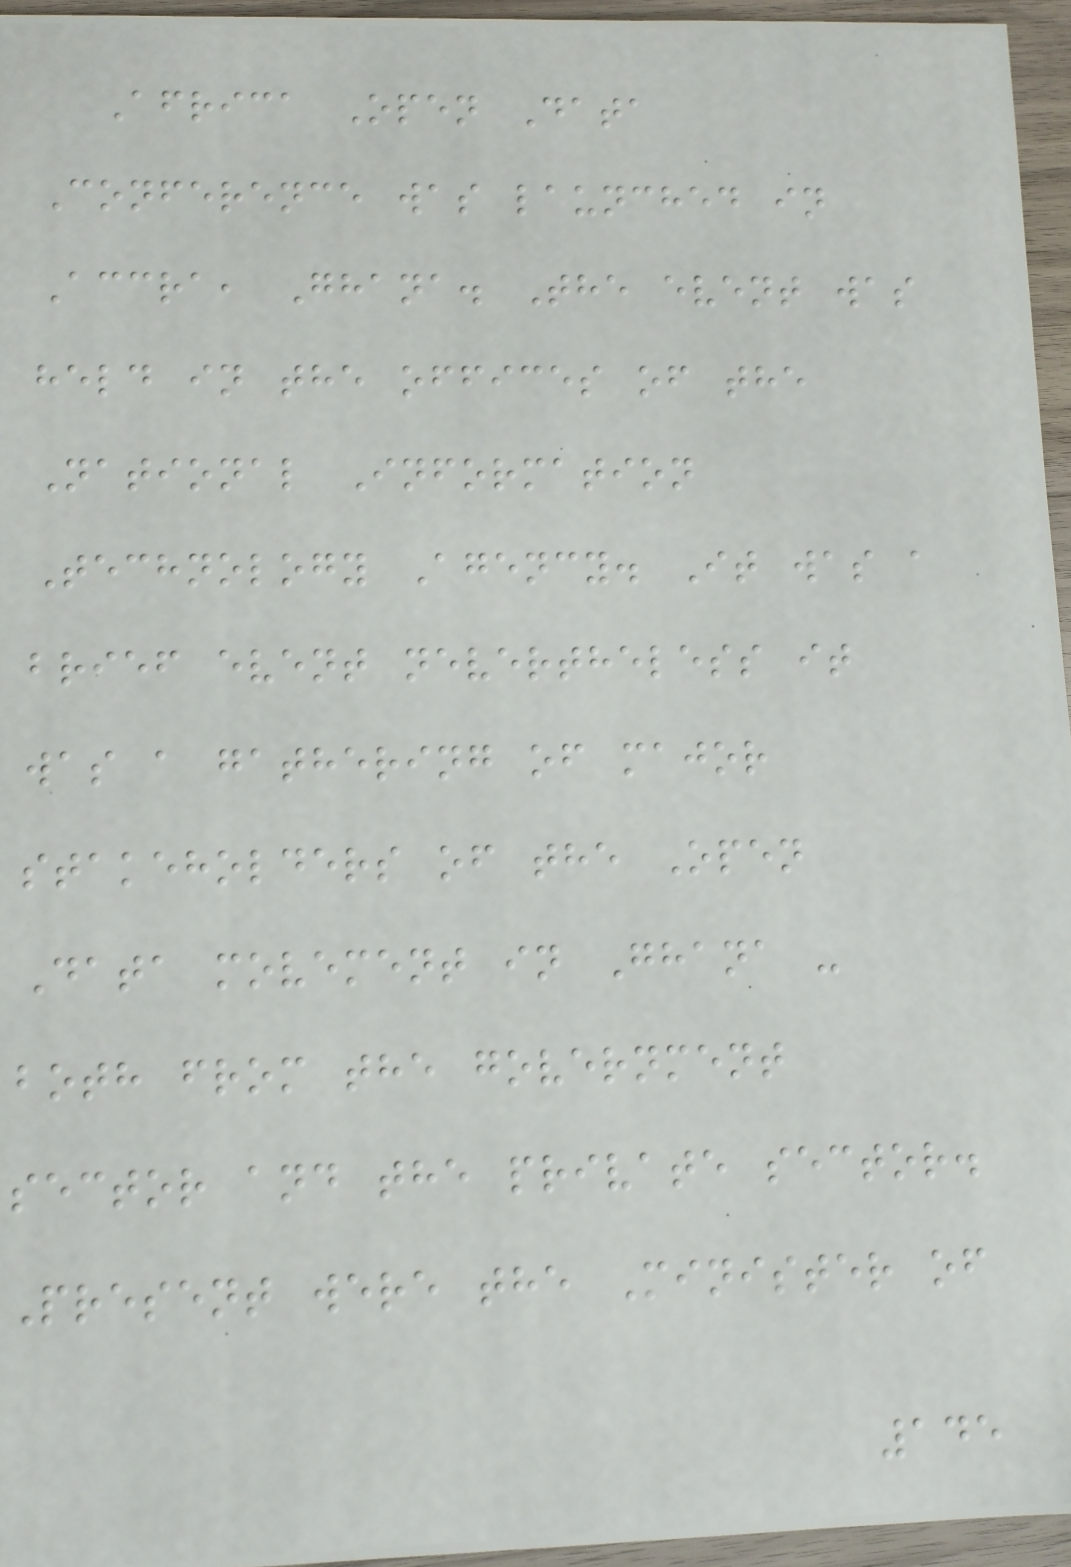Africa Open Data
Conference was launched in
Accra, Ghana. The event was
held in the offices of the
National Information
Technology Agency. It was a
brief event nevertheless it
was a gathering of major
stakeholders of the Open
Data movement in Ghana -
both from the government
sector and the private sector.
Present were the Minister of
145
